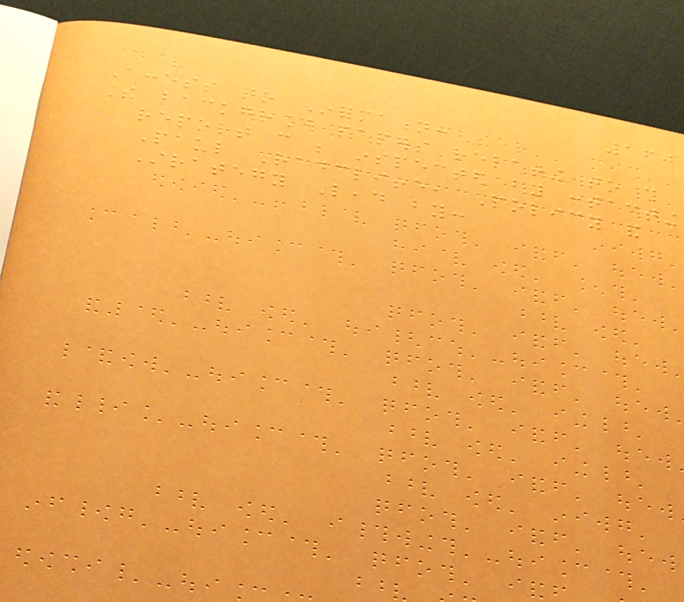160
Access to Information:
The background papers relating to this
report can be inspected by contacting
Paul Radcliffe, Policy and
Strategy Lead by:
